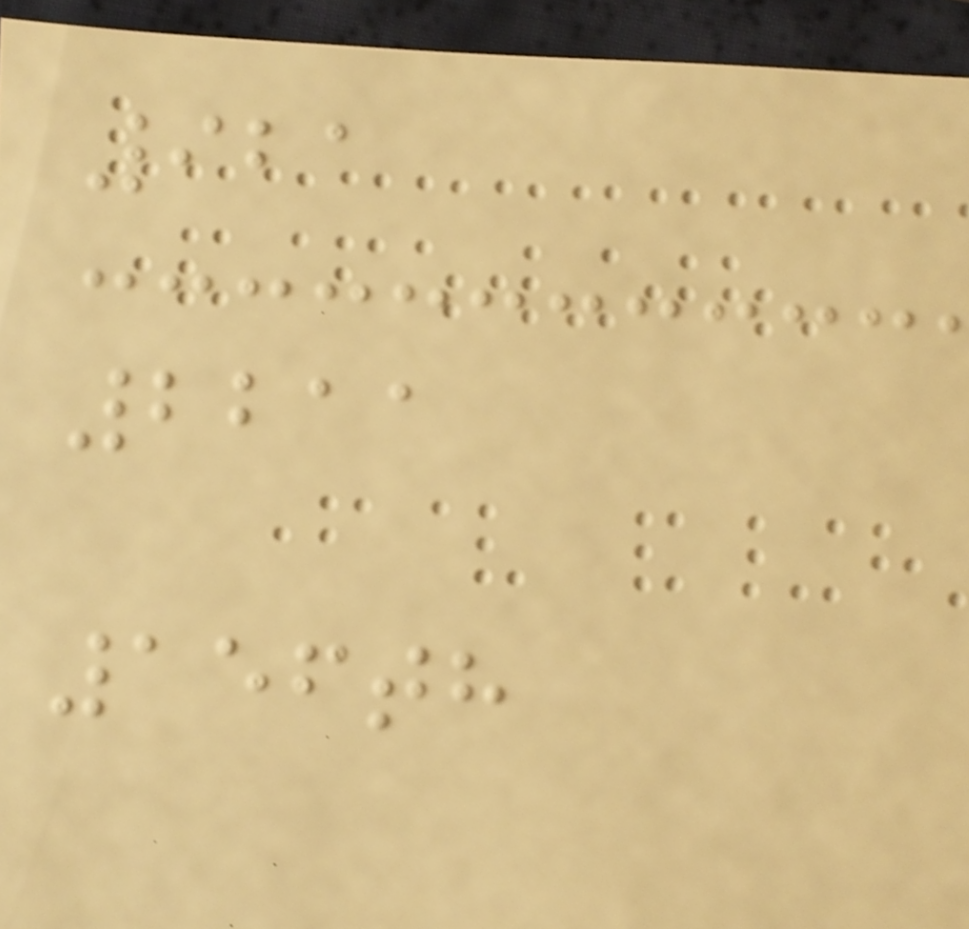921
2211
156th
